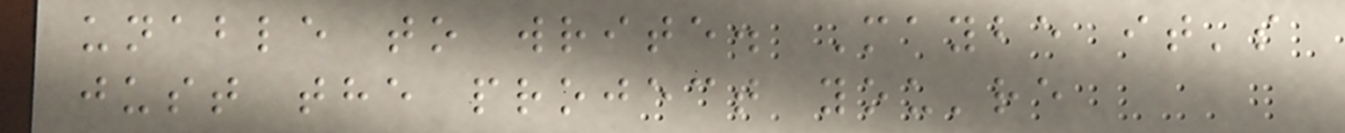unable to write. Maybe it's
just the project you're
